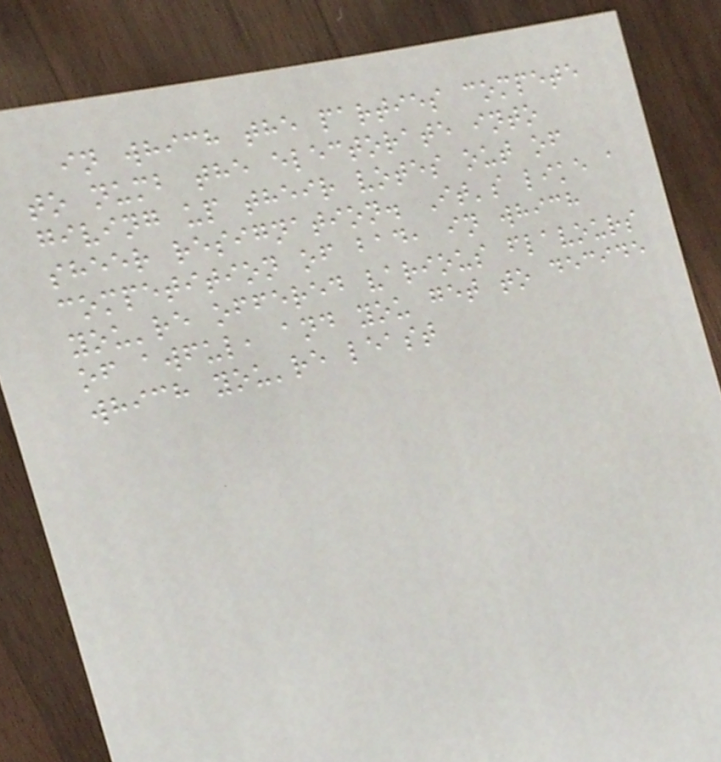in which the parties compete
to numb the electorate into
giving up their votes out of
sheer resignation. It's like a
competition of bad, in which
you're offered various flavours
of awful, and you get to decide
which you're least
